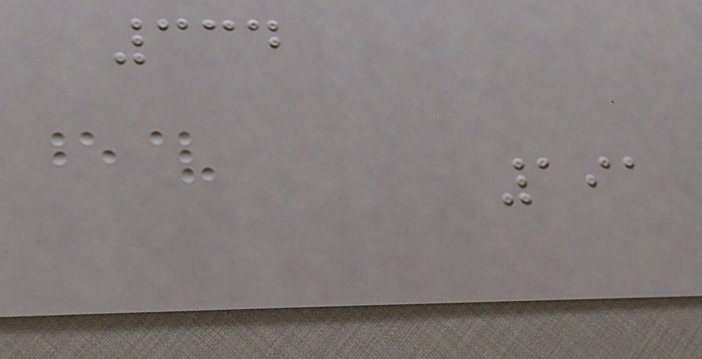334
191
